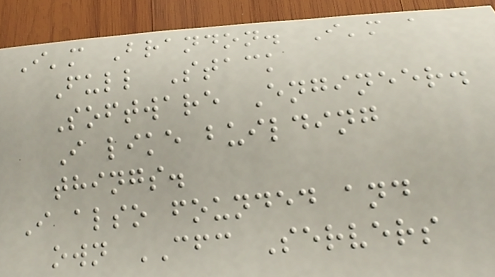I'm Brandon. I'm a
Full Stack
Software Engineer.
I like building
things.
I also founded and
own CFC Servers
